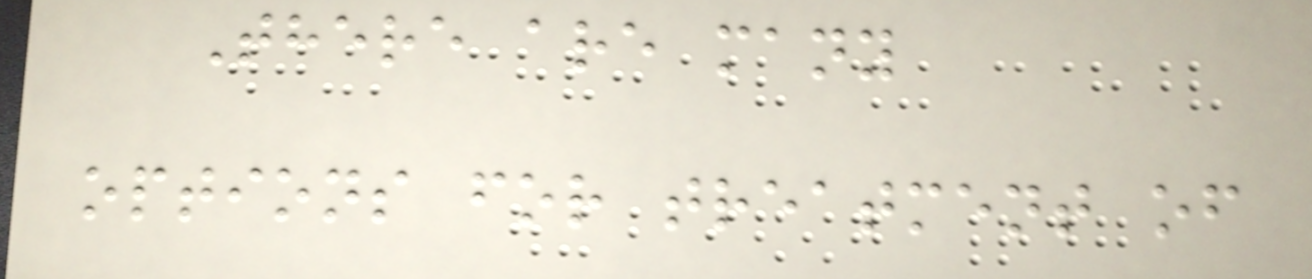There are many
options for treatment of
